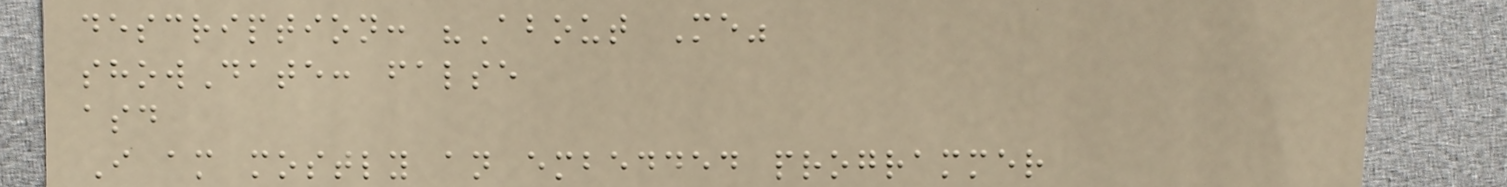description: "About Me"
showDate: false
asd
I am mostly an embedded programmer
